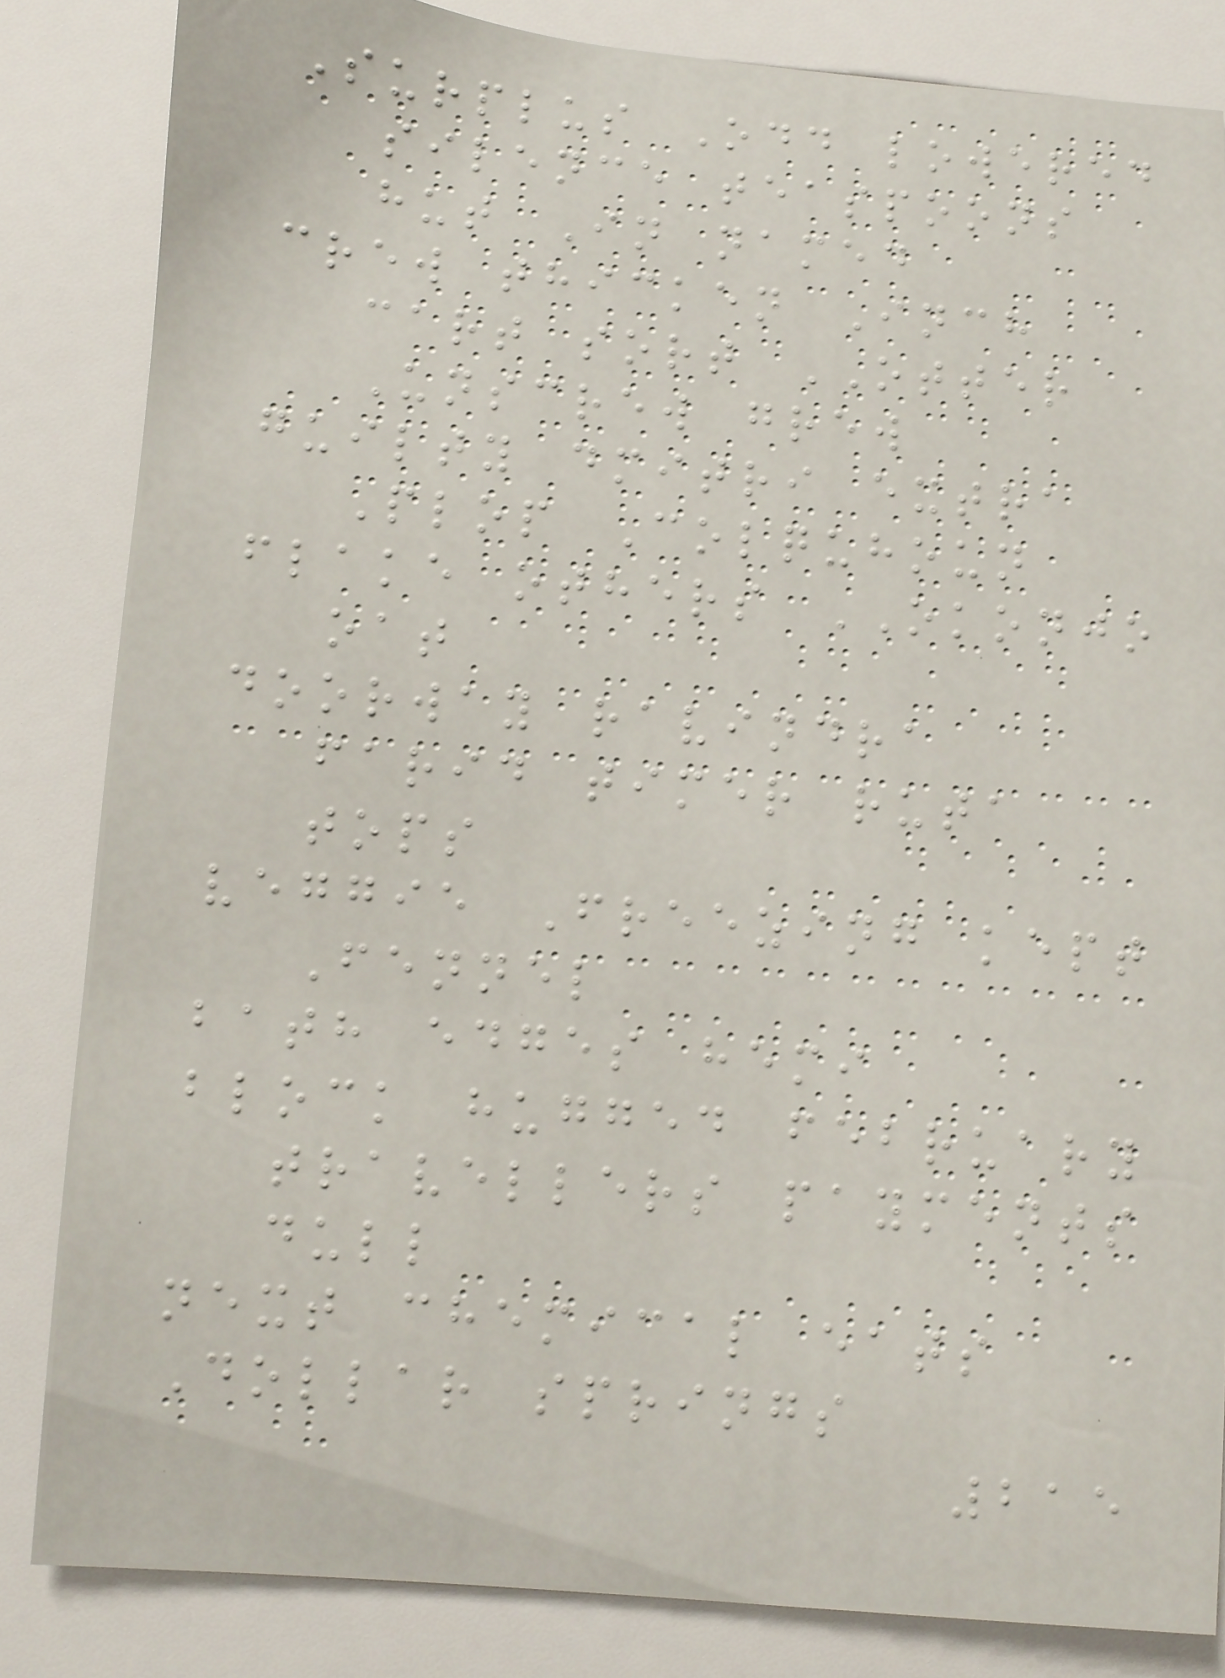Surplus Odd lowered
silence teaspoons
hut In named
crew thicken Inch
cart sort OTTER
Unscrew grew
guilty dmitri extra
Plop Colquhoun
flake others OKONJO
oat
doorway ravindra
farid timer ruta
tops
veggie Freezing kept
Fennel
bath edges hemi
block hugged february
travellers payments
dull
next chemical eats
Dollar springs
215
